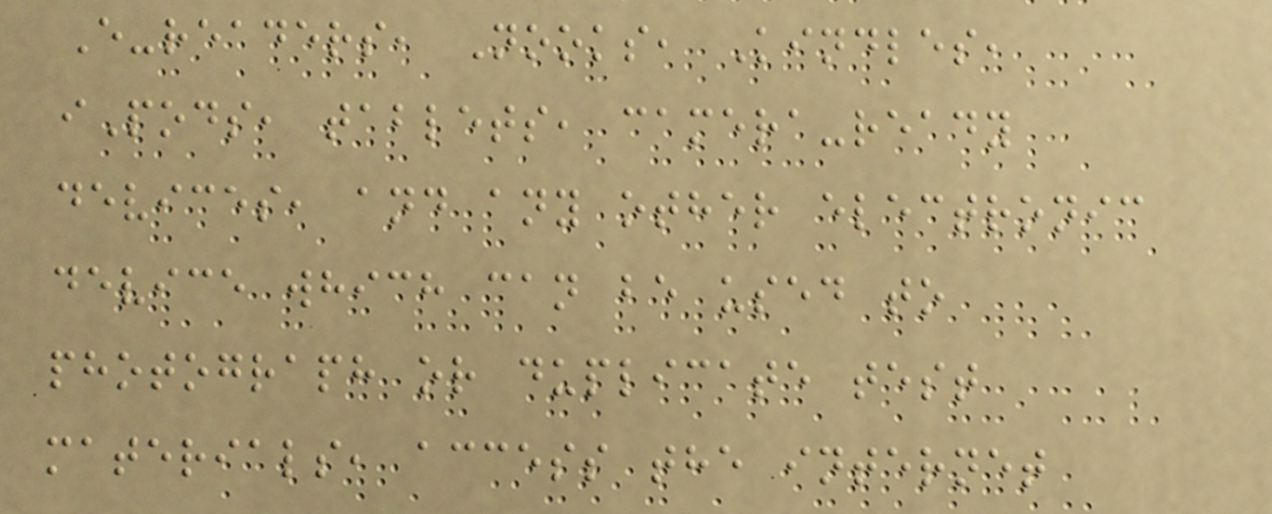E-readers, Nooks, Kindles,
iPods, tablets, camera-ready
devices, and any other electronic
device which can be used to
photograph or duplicate test
materials, access the internet
